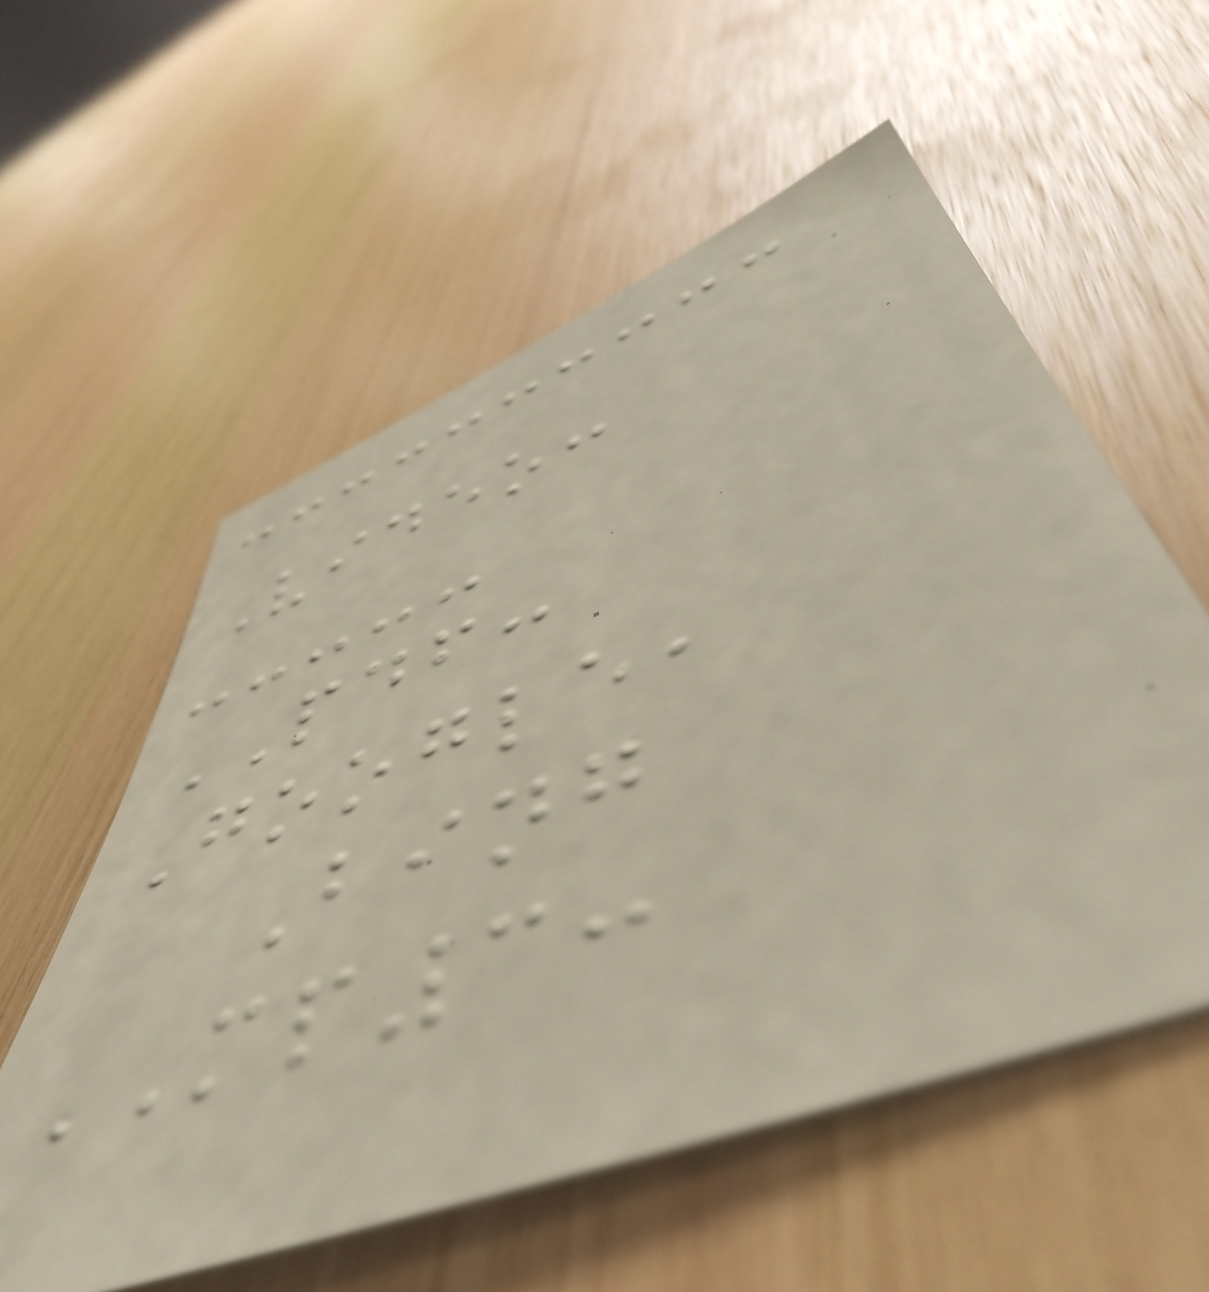Video:
PDF:
Google,
Bing
MP3:
